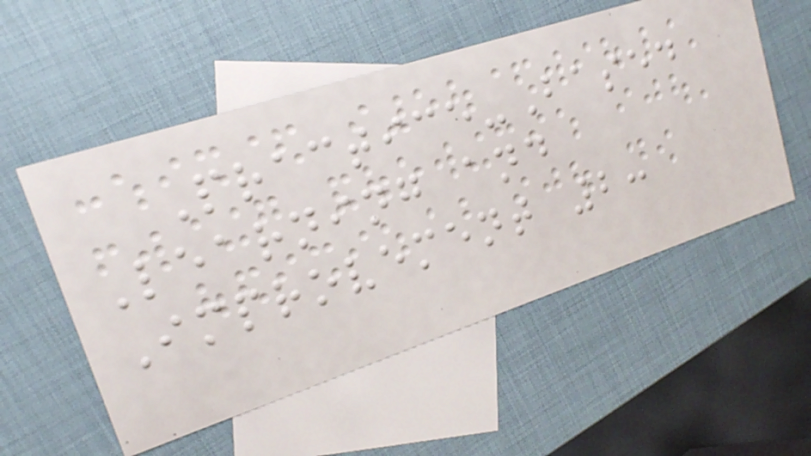Practice-Based
Learning and
Improvement 2:
